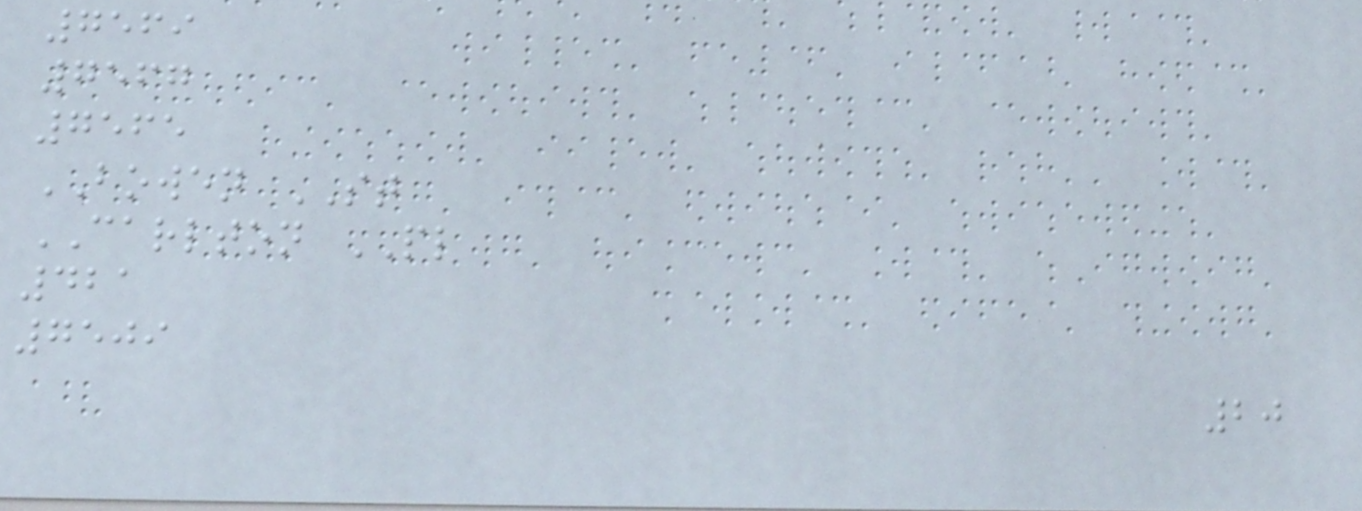7569
7567
7565
BOWEN ST
CARLTON PL
421
7509
20
